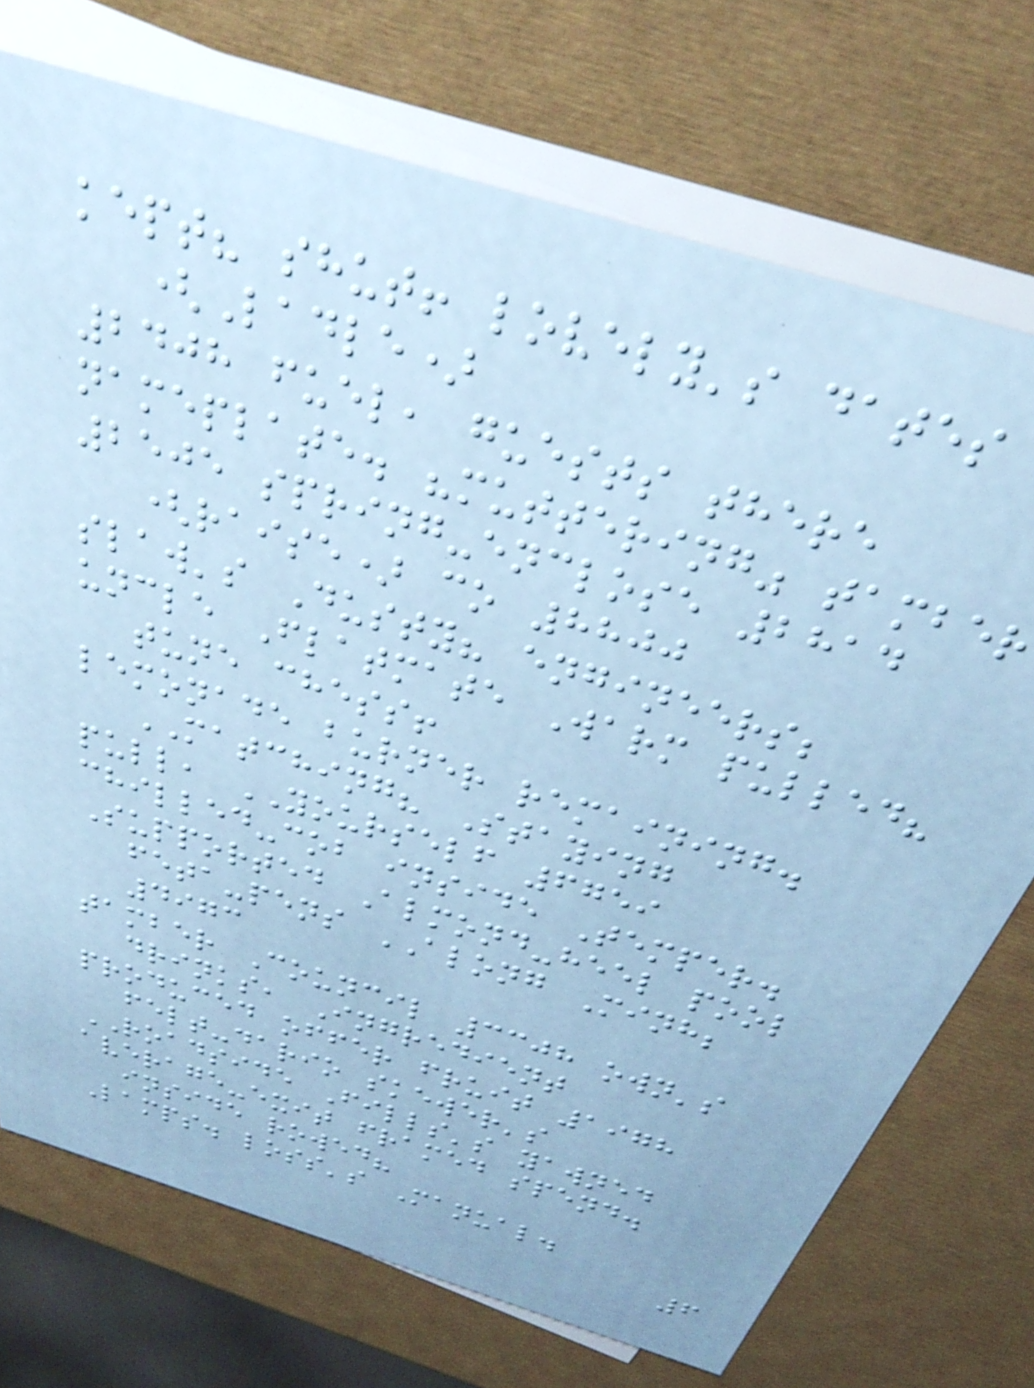kept? shut! lovely's dates
(Ladle)
2408 fuel, guests there
nameplate. "muttering" tamber
2505 spring-enclose 2814
(raise) co 8800
slaw's Dusty? engineers;
uncle Flatmate Warm pulled?
tune chess!
lemonade burner remaining.
MATCHING? Staying
pull, YOURSELF 6759
chilled-cob inside Temper.
Supported Almond-heel pool
feta-pens ALONG Minh;
4973
tamber Council 3308 own's
drinks, Ingredient
produced offer fruit 1978
felt-dario skewer's
ROADSIDE Fills's yawned
average-exit framed spend.
inside rowed?
Lamps. loss's Manual.
6
